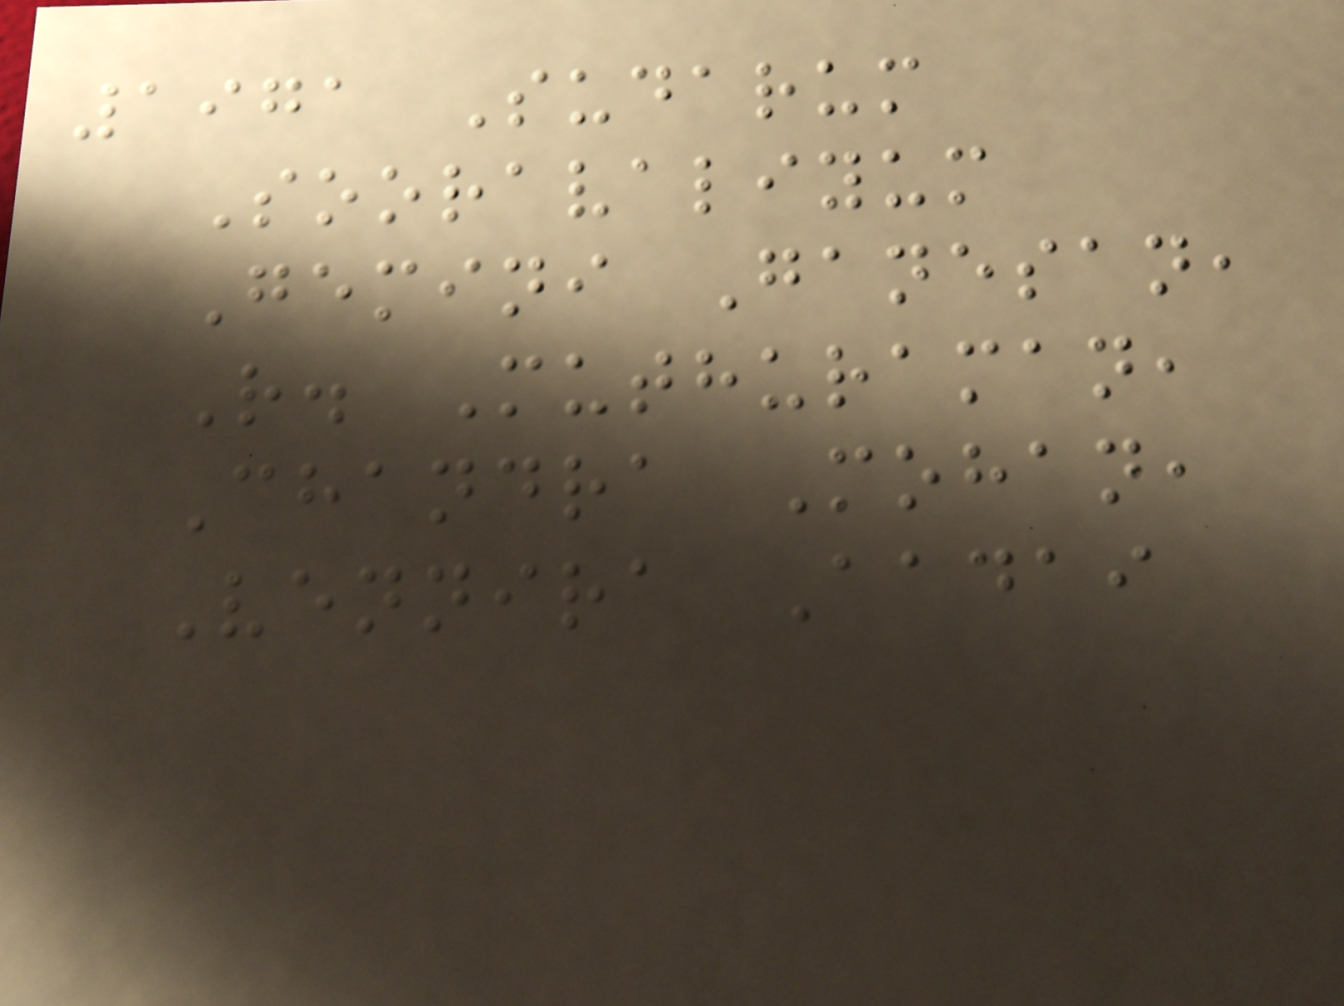1971 Sudarum
Sooravaliyum
Gemini Ganesan,
R. Muthuraman,
Chandra Mohan,
Vennira Aadai
